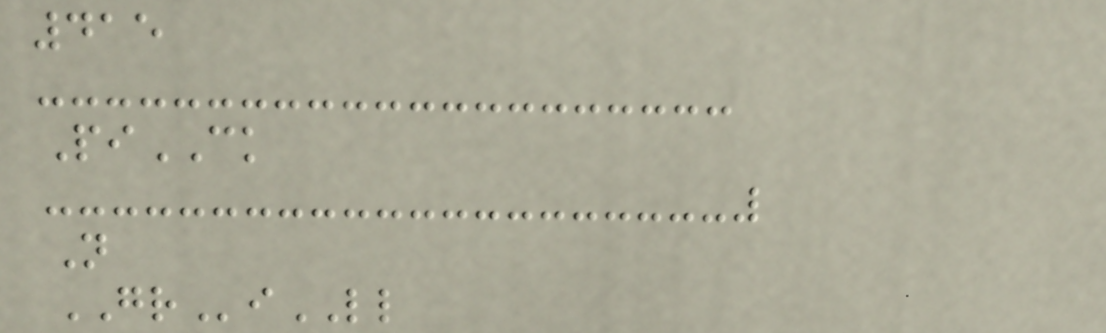415
PiCK
N
GRiLL
